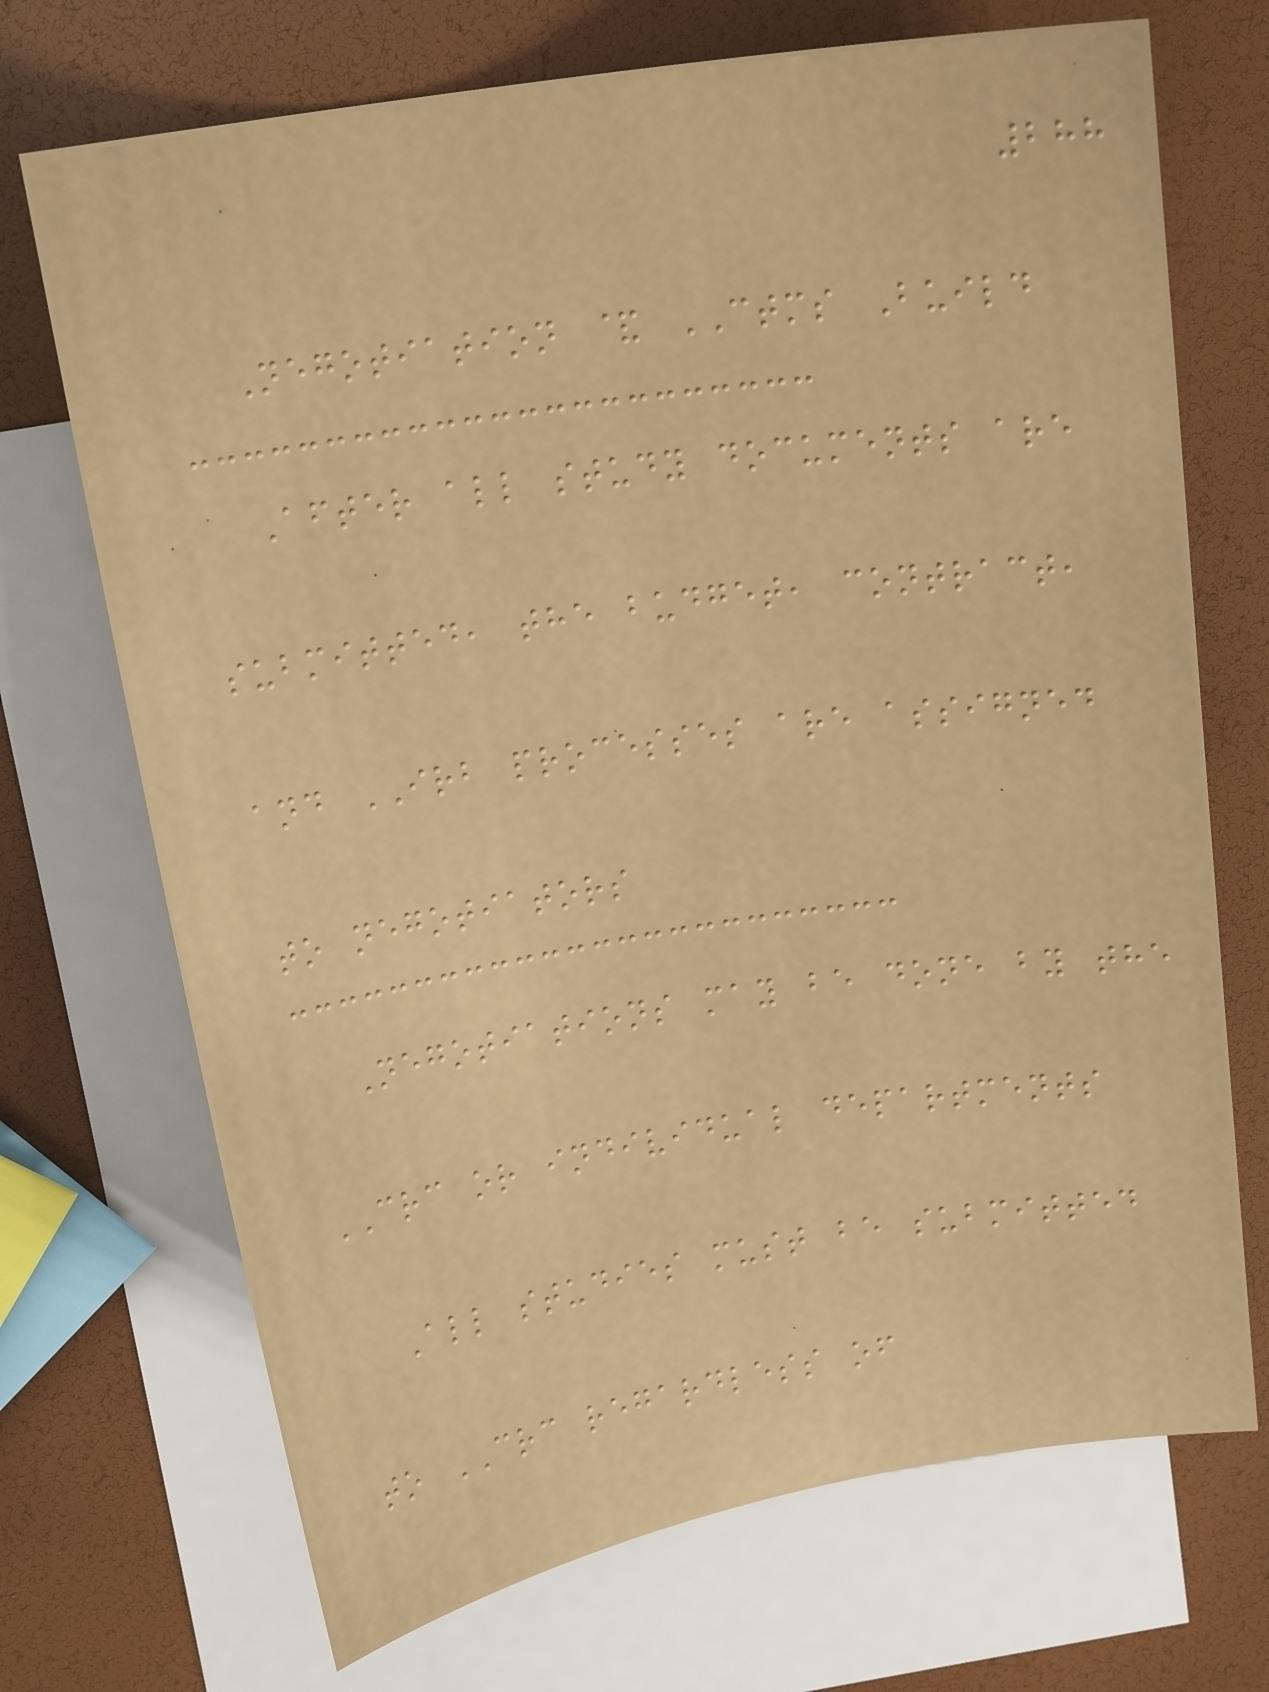288
Negotiation & CTMS Build
After all study documents are
submitted, the budget, contract,
and IRB processes are assigned
to negotiators
Negotiations may be done by the
CRC or individual departments
All studies must be submitted
to CRC regardless of
